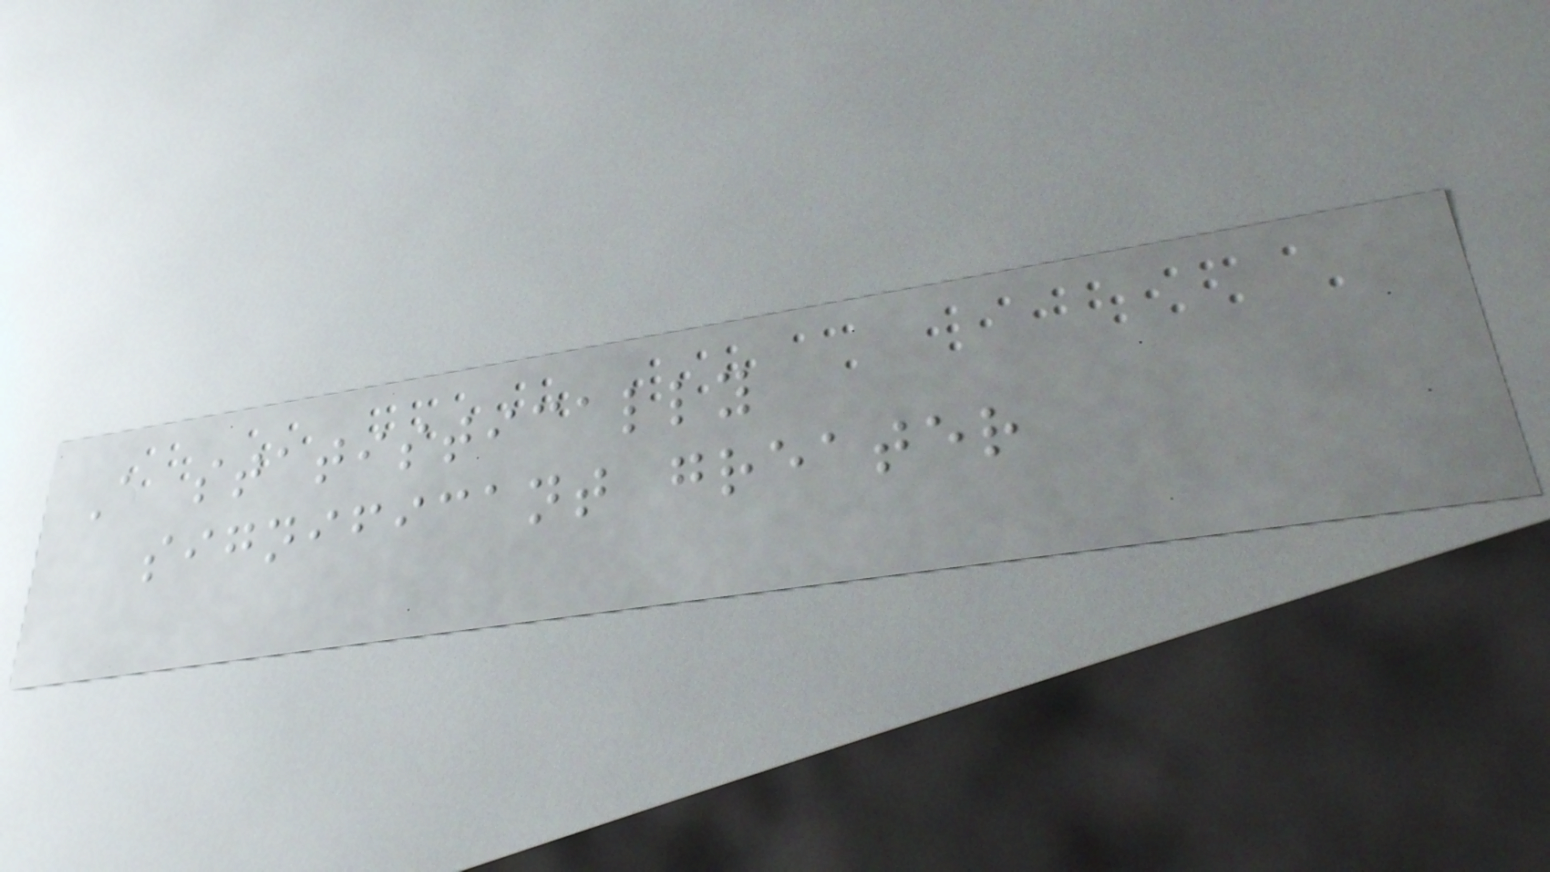A statistically
significant greater
